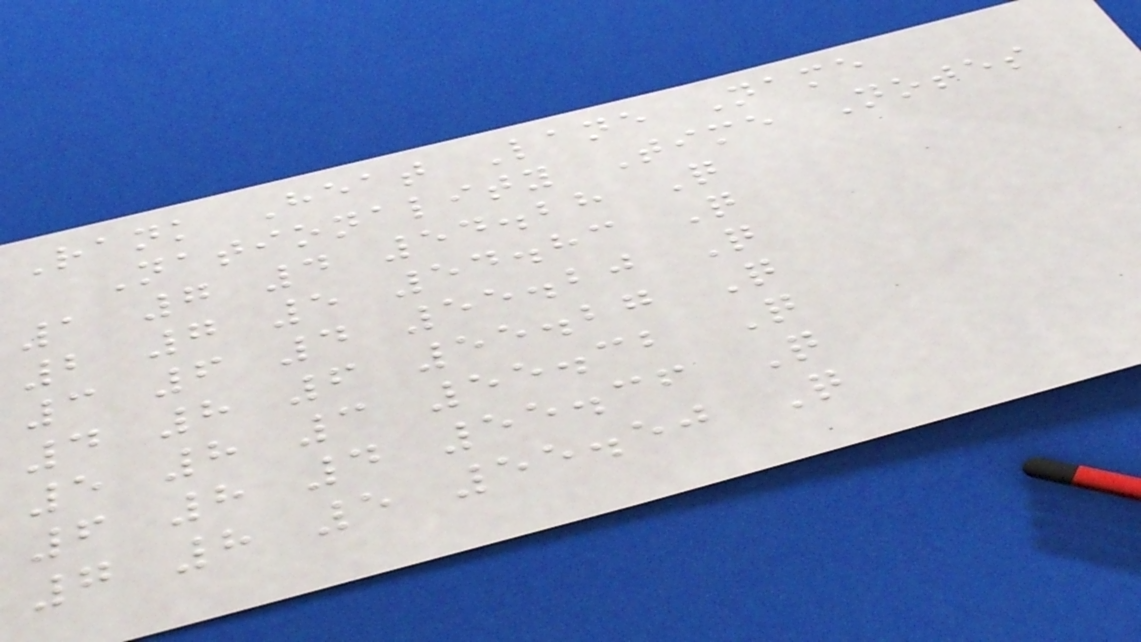Rank Heat Lane Name
Nationality Time Notes
1 7 4 54.28 Q
2 7 5 54.83 Q
3 6 4 55.20 Q
4 8 6 55.27 Q
5 8 3 55.32 Q
6 8 4 55.36 Q
7 8 5 55.50 Q
